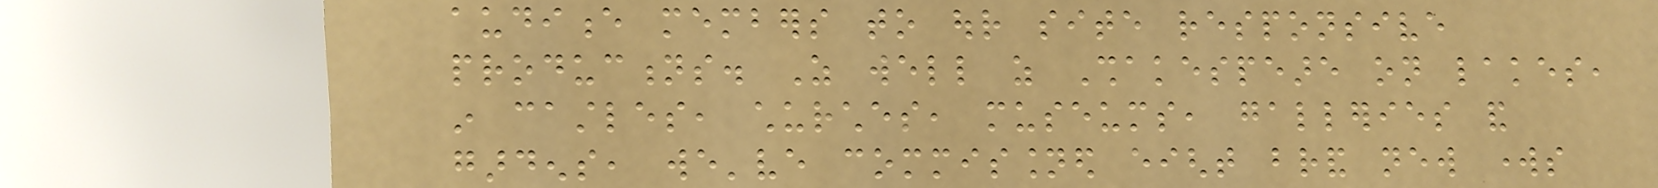audience members to our site responsive
productions. As well as Shakespeare on lakes,
in castles, churches, museums, galleries and
gardens, we've commissioned eight brand new works
